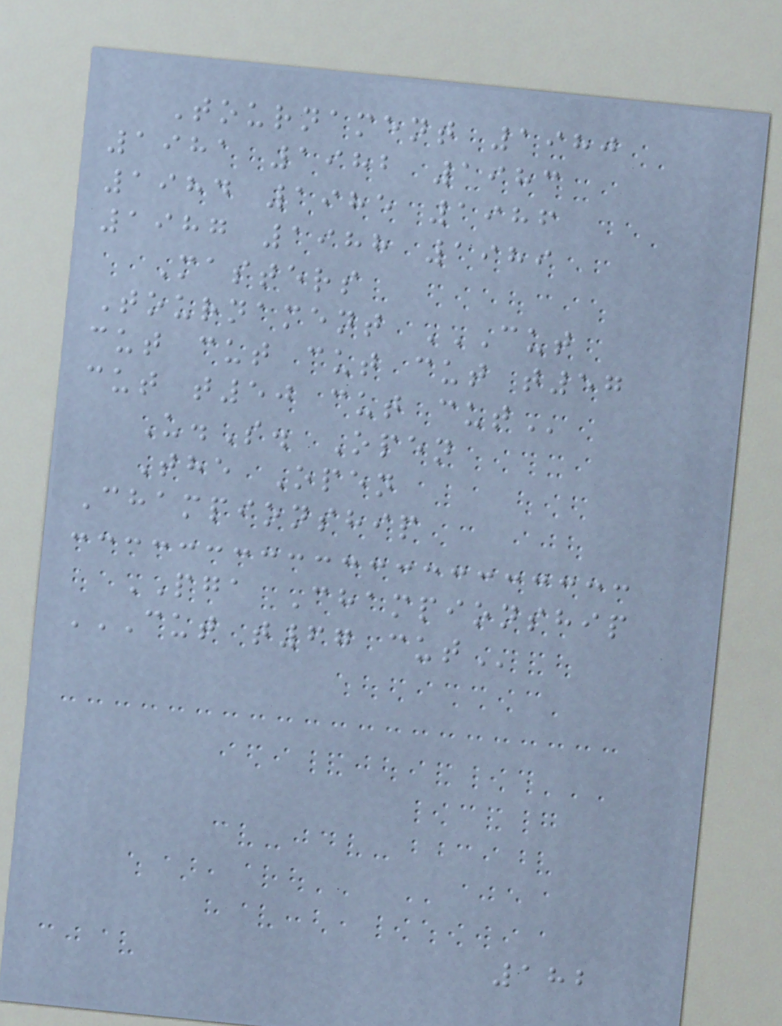Tournament 1980
1981 1982 1983
1984 1985 1986
1987 1988 1989
Masters
Tournament CUT
CUT CUT CUT CUT T57
CUT T50 CUT CUT
U.S. Open
The Open
Championship
PGA Championship
CUT T67 CUT
182
